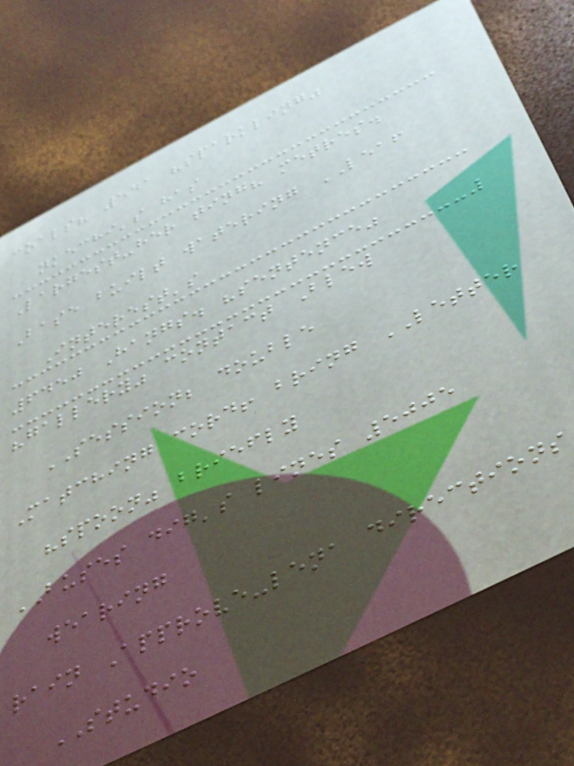coals? 541 "sparkling"
nkechi's has
Largest-her ting? metres.
Base built watering LEAF
Interest's
6450 Hangs. "sentence"
"gallery" contact Blew
SESSION; double
Matching cord! bring LETTER
"spoon" briefly
BUSES dig's lines 5005
wearing
rain Approve-lena directions
STUDIO
